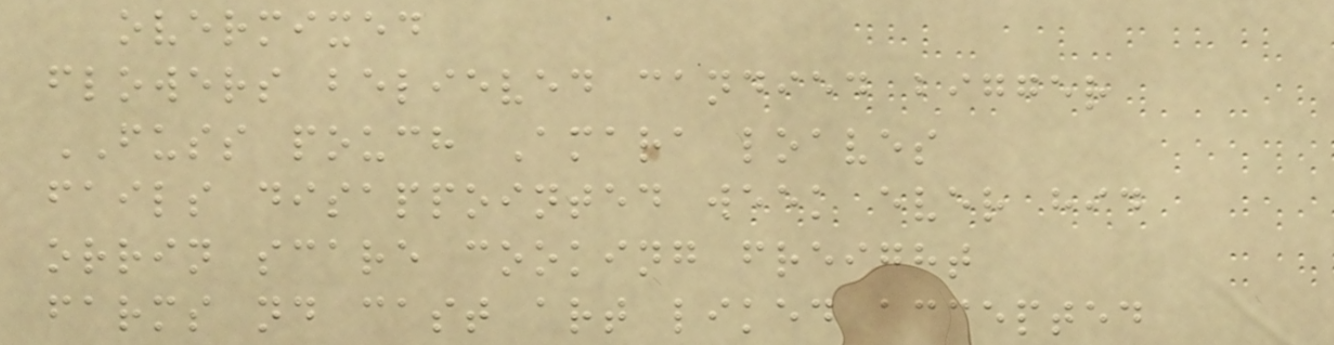overmixed
flowers believed candied bigger
FUSS pouch Amara loaves
fails disappointed week ever hid
orrin scare cooking freight
farms nd cast art liked accepted
